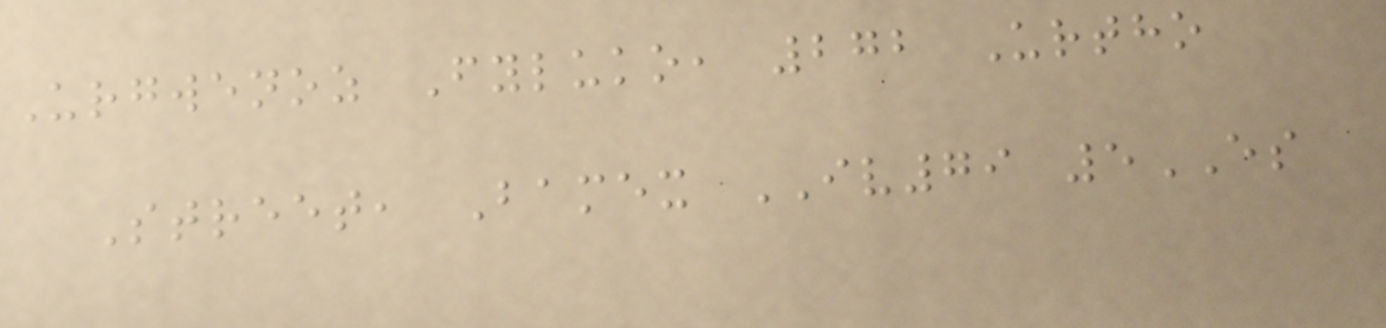Urgwenoz Fyluko, 272 Urtho
Street, Bamex IV79 5ES
